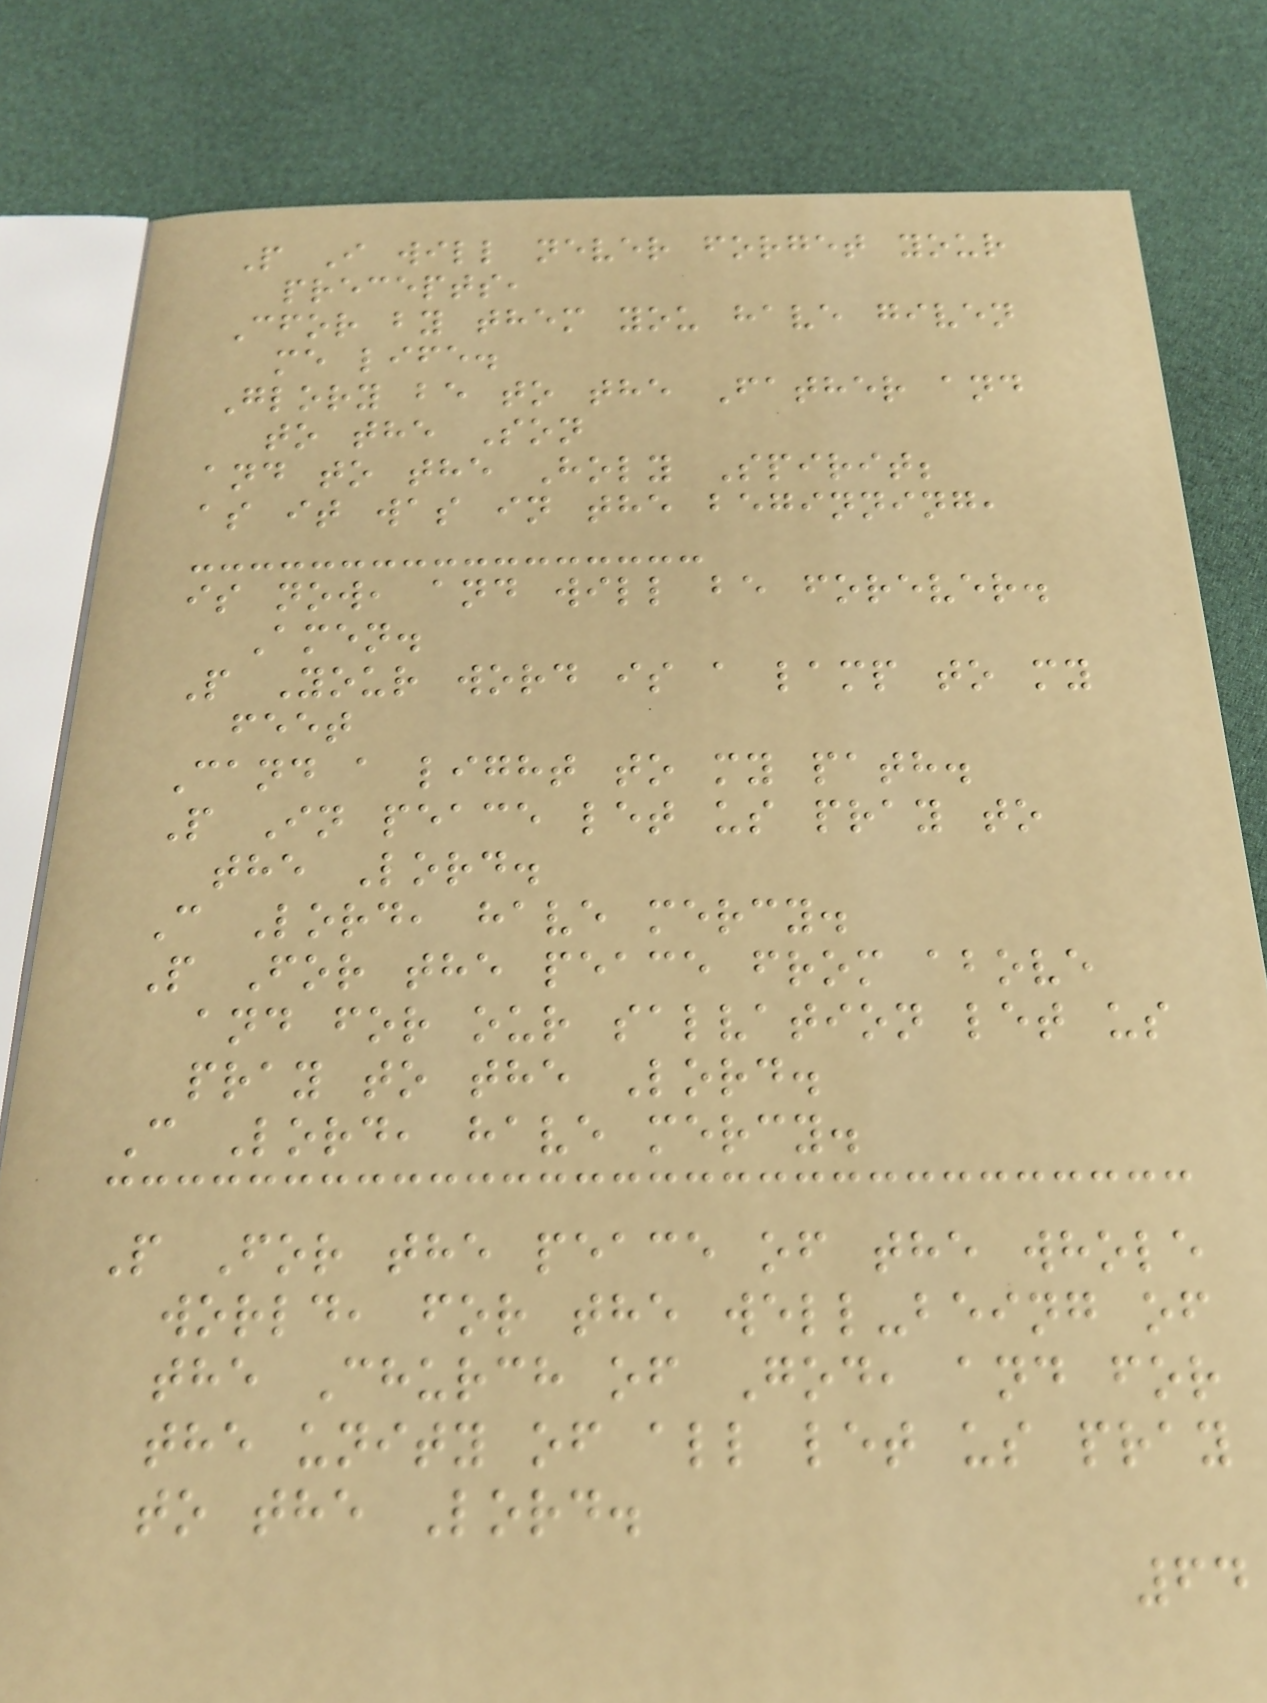P I will never forget your
precepts,
Cfor by them you have given
me life.
Glory be to the Father and
to the Son
and to the Holy Spirit;
as it was in the beginning,
is now, and will be forever.
Amen.
P Your word is a lamp to my
feet
Cand a light to my path.
P In peace let us pray to
the Lord.
C Lord, have mercy.
P For the peace from above
and for our salvation let us
pray to the Lord.
C Lord, have mercy.
P For the peace of the whole
world, for the well-being of
the Church of God, and for
the unity of all let us pray
to the Lord.
64
